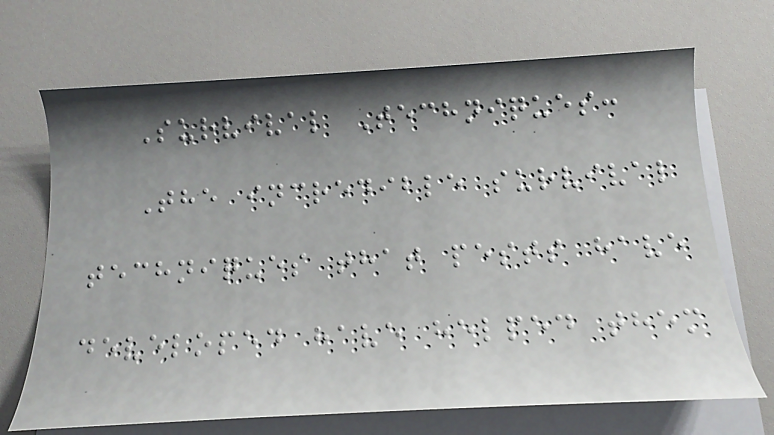Survival Techniques:
The incredible survival
techniques that pests have
developed have helped them
